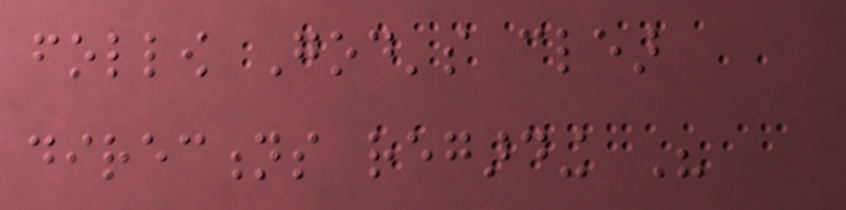follow God's clear
directions regarding His
